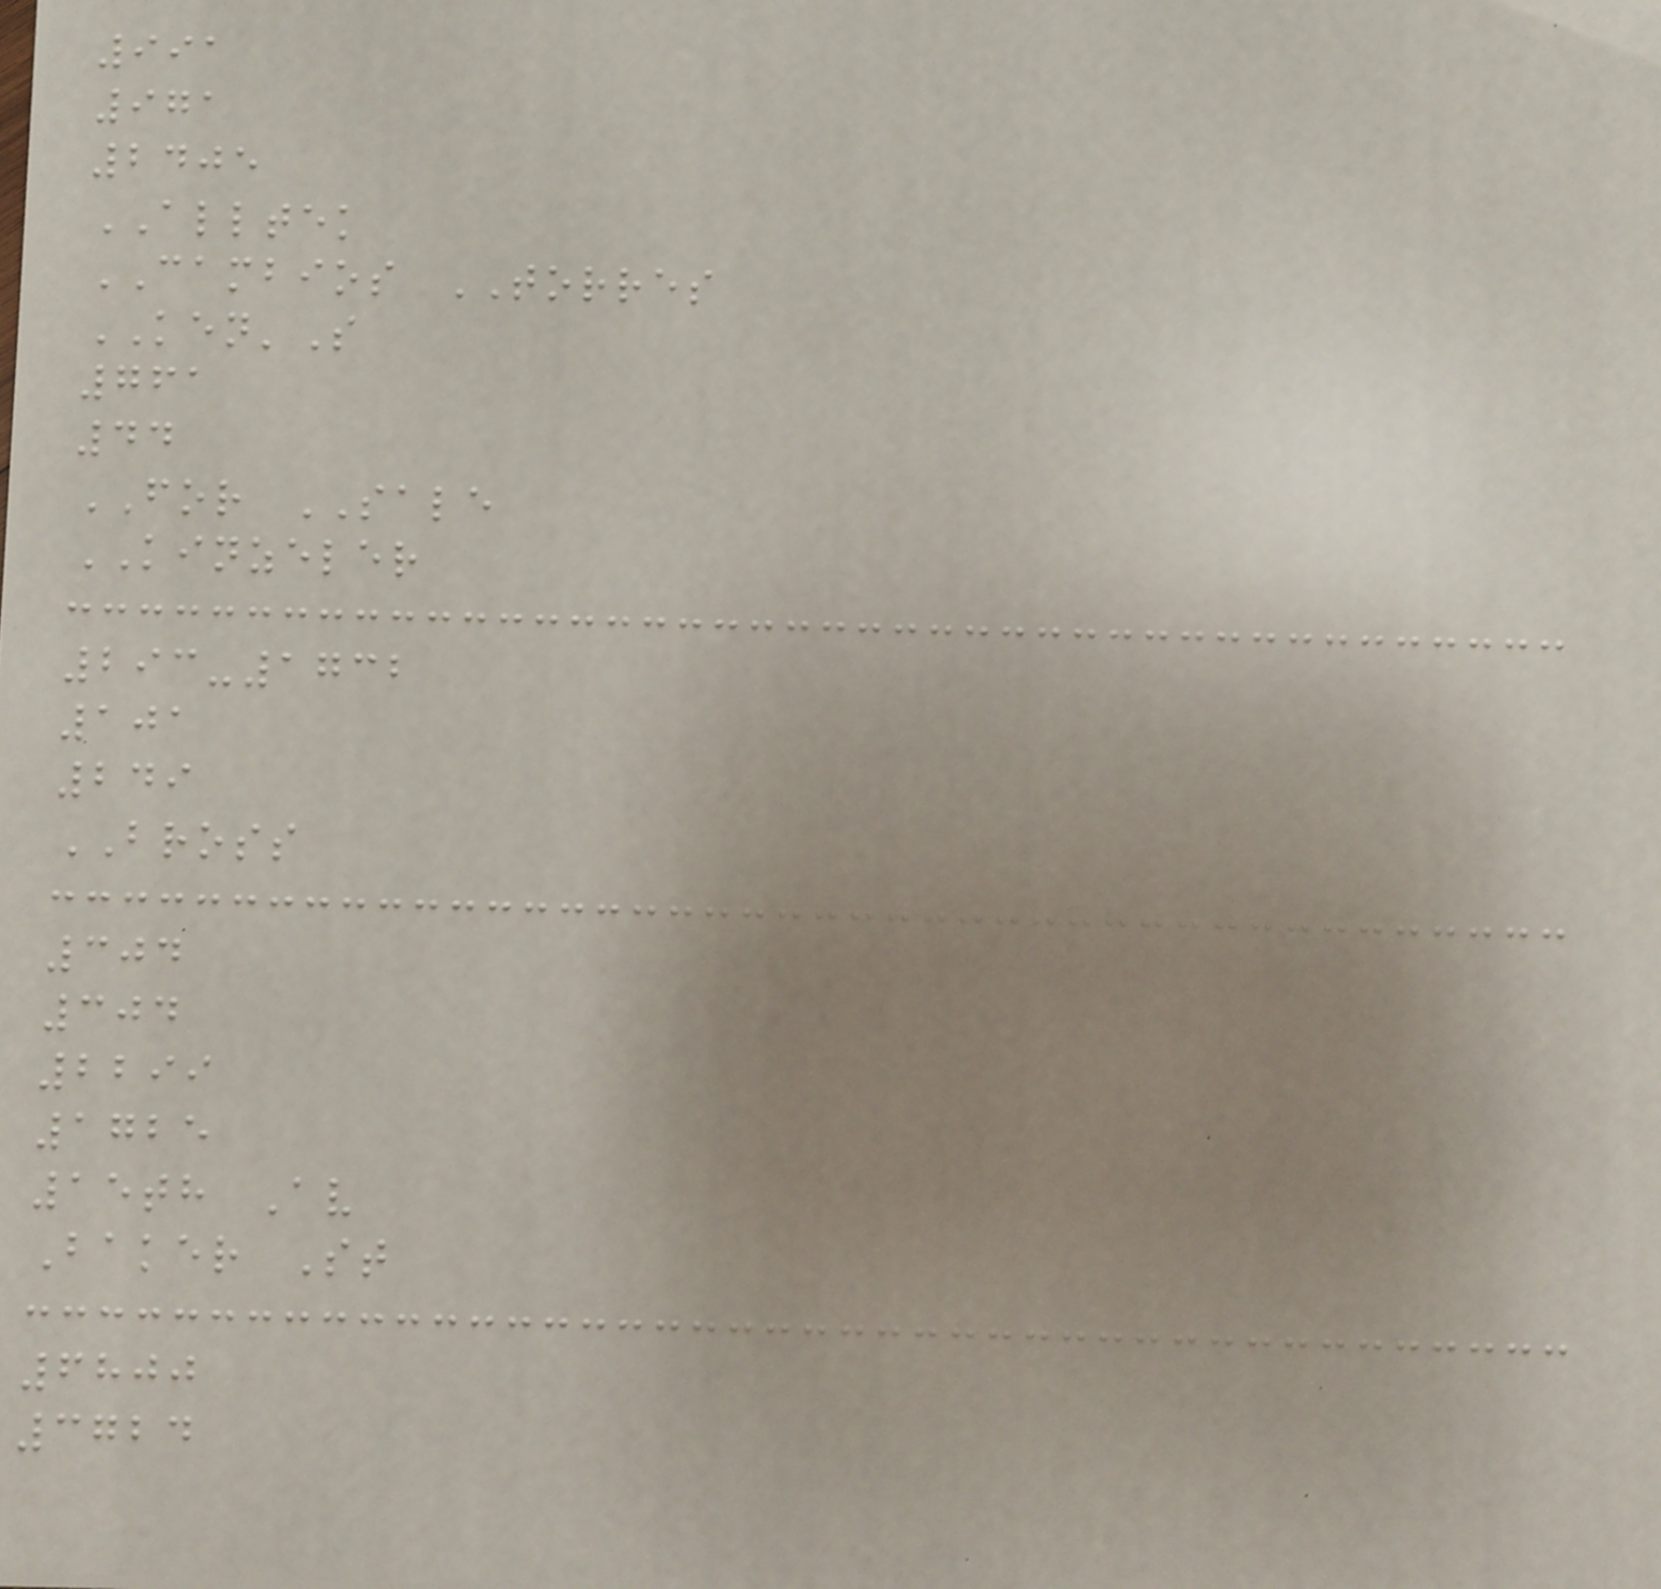991
971
2405
ALLTEK
CAMBIOS TORRES
KEN'S
761
44
FOR SALE
KINZELER
293-1732
101
249
BROSS
304
304
2299
1725
15th Av
Baker St
6800
3724
